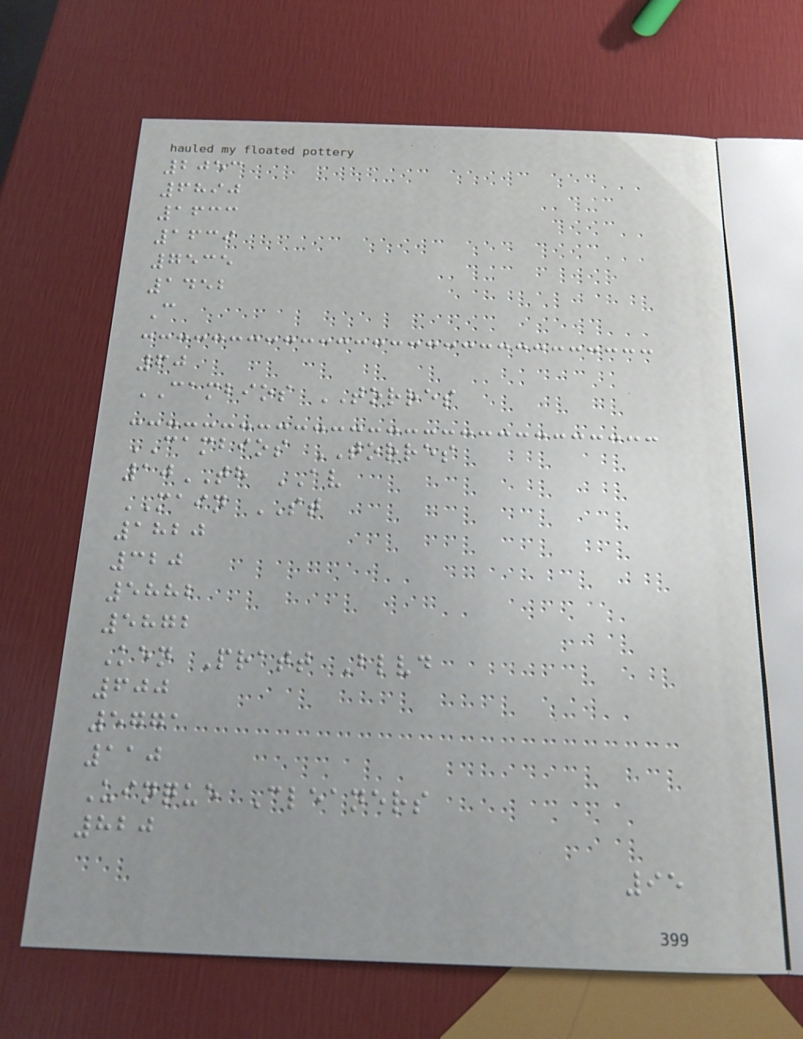2053
6890
1633
1639
7535
1452
C
60
CAMBIOS TORRES
CAMBIOS TORRES
10TH AV
MAIN ST
1820
320
5882
5872
Ken Pratt Blvd
600
5771
110
Uinque Cleaners
820
95
